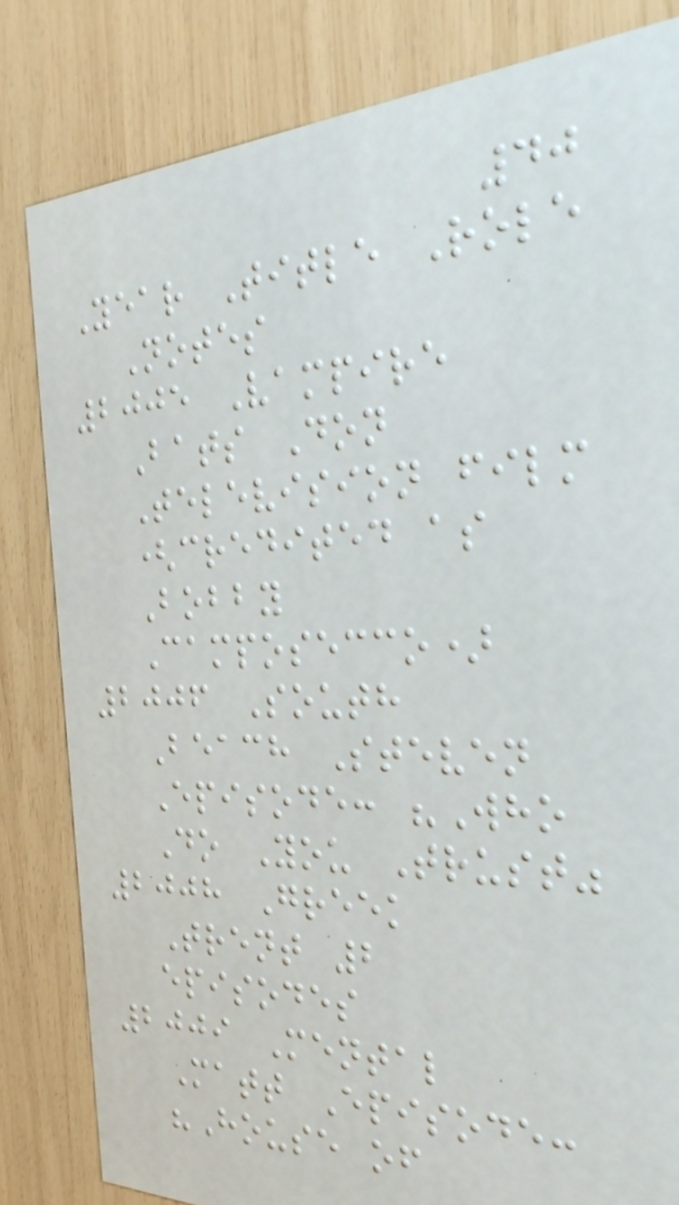40
Year Title Role
Notes
2005 Vampire
Bats Don
Television film
(credited as
Bobby
Camposecco)
2006 South
Beach Steven
Episode: "Who
Do You Trust"
2008 Greek
Trent 2
episodes
2009 Mental
Matt Episode:
"House of
